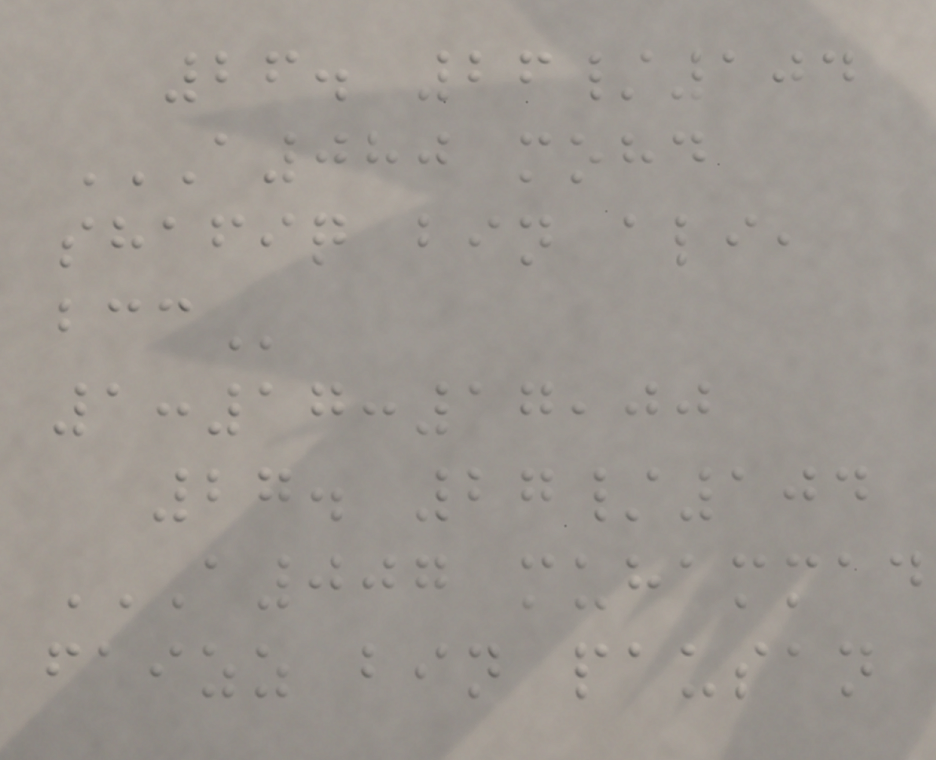26. 26/104
A080 MOHD
SHAFIQ BIN ALI,
BCC
1:17:17,00
27. 27/104
A007 MUHAMMAD
FAIZZ BIN PAUSAN
